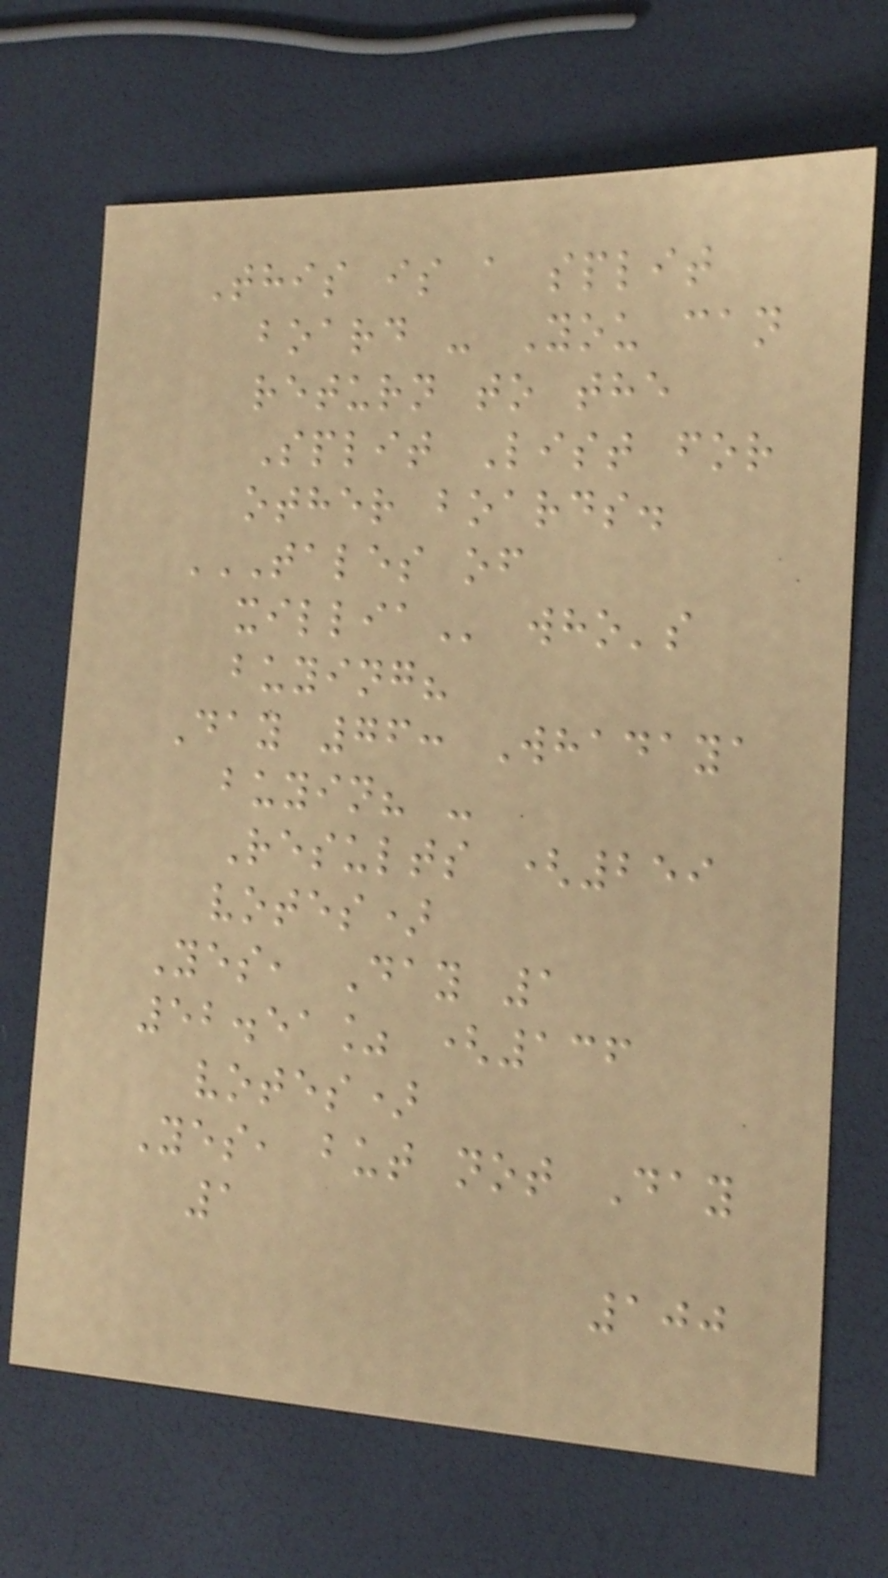This is a split
board - You can
return to the
Split List for
other boards.
TALES OF
XILLIA who's
buying?
Day 76: Whadaya
buyin? -
Results (259
votes)
Yes, Day 1
52.51% (136
votes)
Yes, but not Day
1
100
